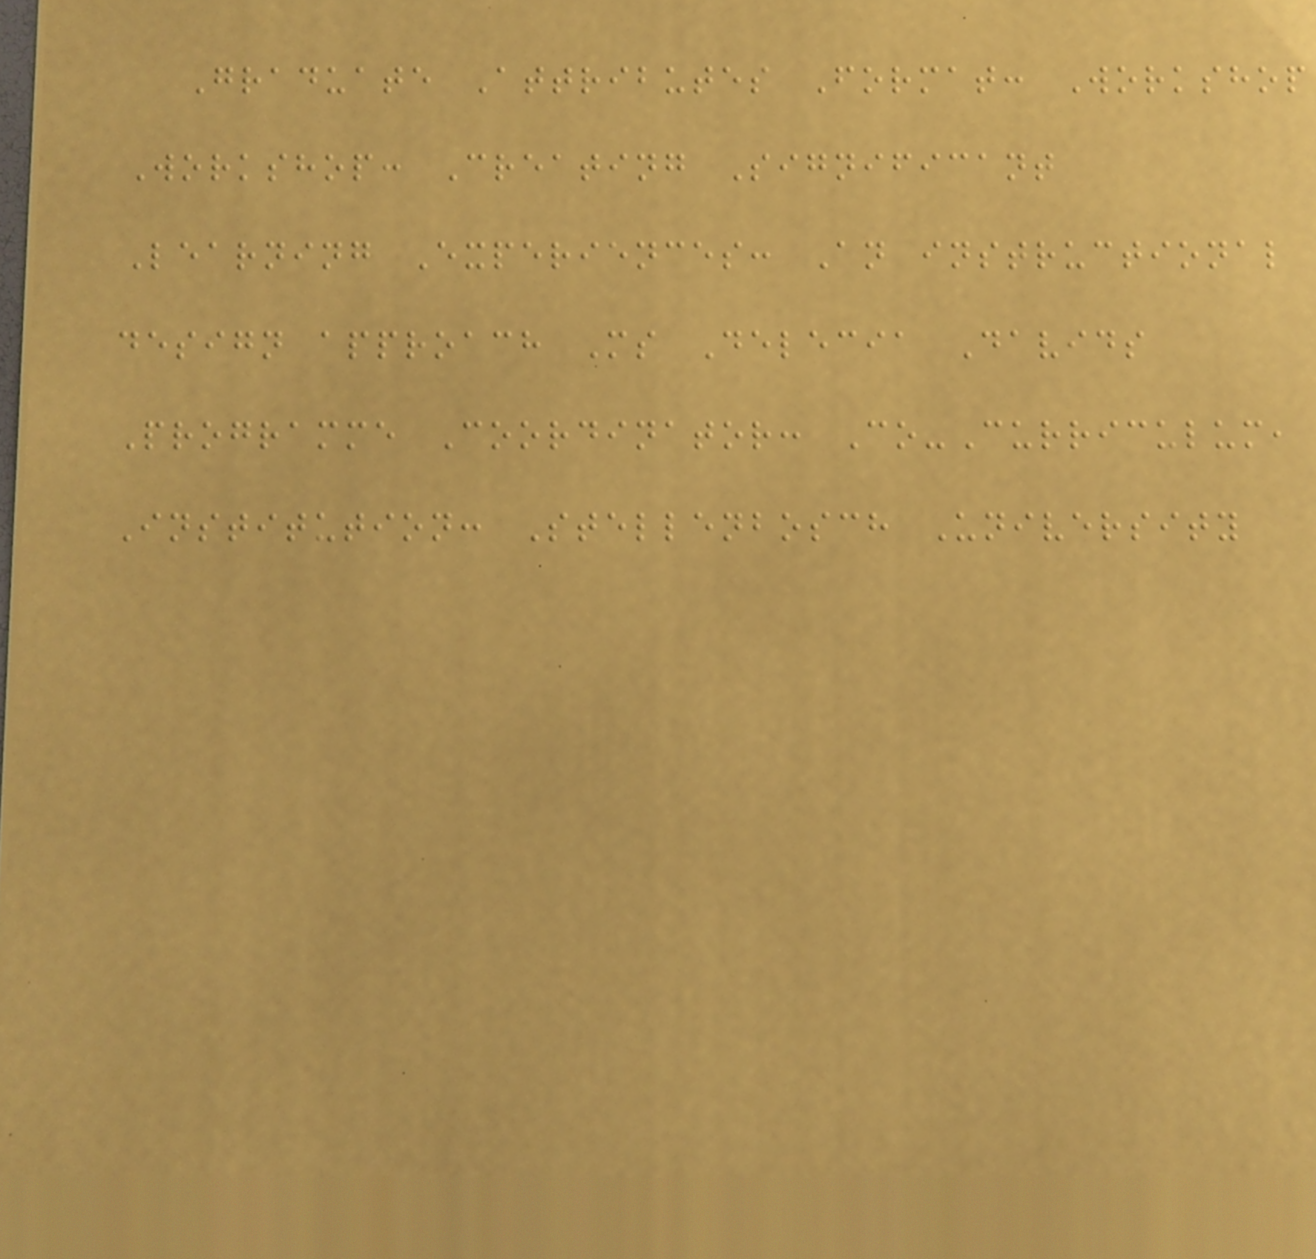Graduate Attributes Format: Workshop
Workshop: Creating Significant
Learning Experiences: An instructional
design approach Ms Delecia Davids
Programme Coordinator: Co-Curriculum,
Institution: Stellenbosch University
